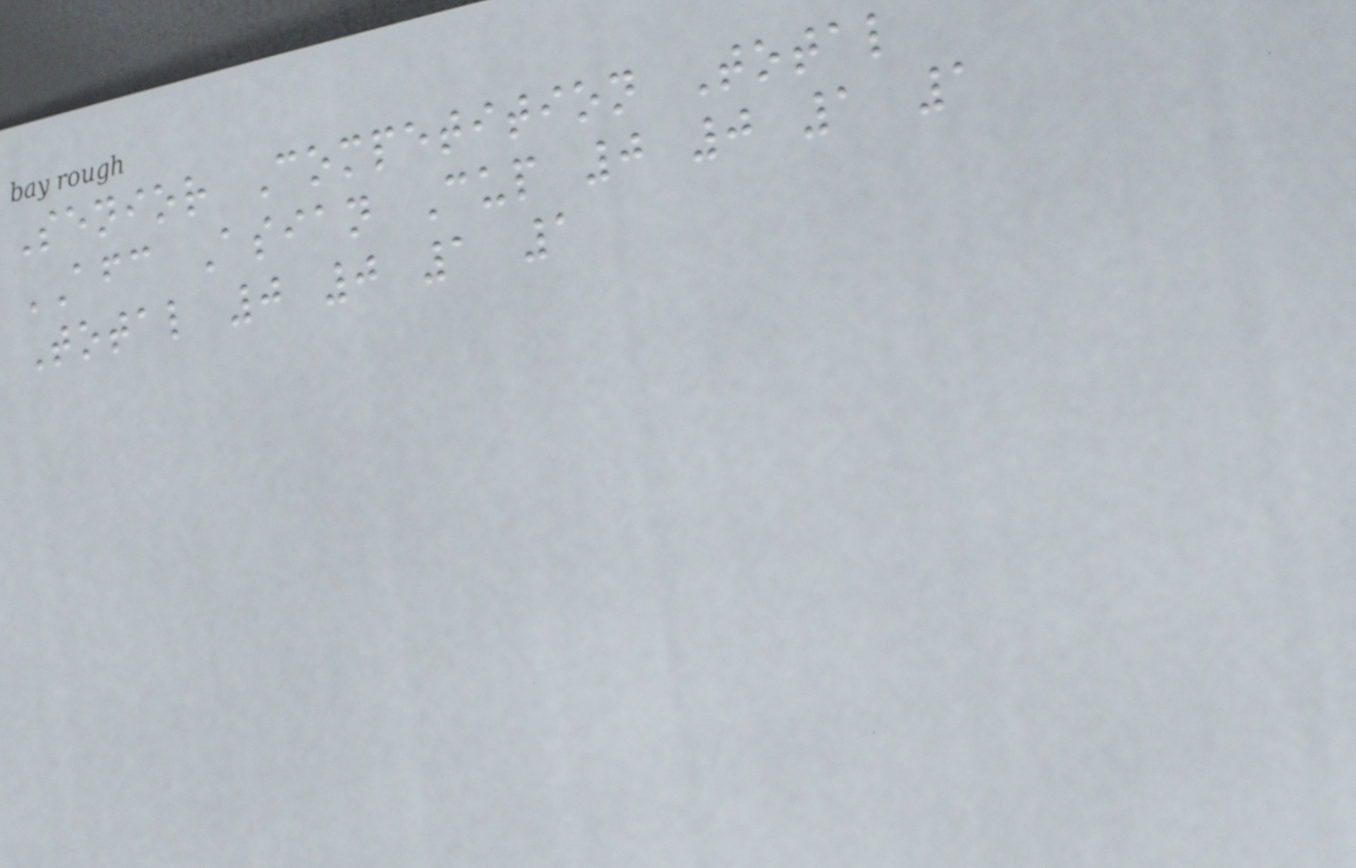Senior Competition Total
AFC Asian Cup 0 0 1 1
Total 0 0 1 1
